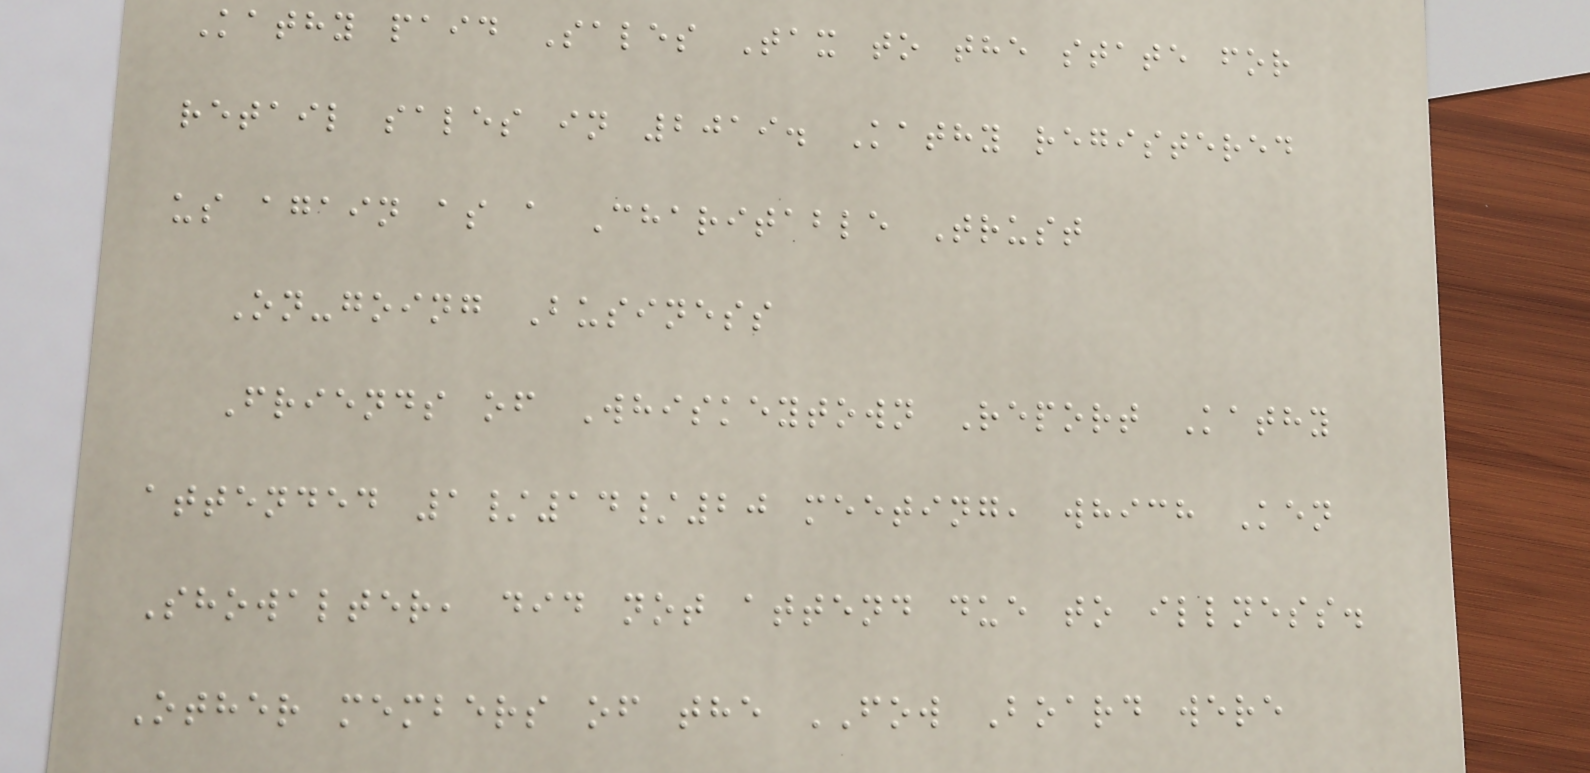Kathy paid Sales Tax to the state for
retail sales in 2019. Kathy registered
us again as a Charitable Trust
On-going Business
Friends of Whiskeytown Report Kathy
attended 1/14/20 meeting, which Ken
Showalter, did not attend due to illness.
Other members of the FOW Board were
